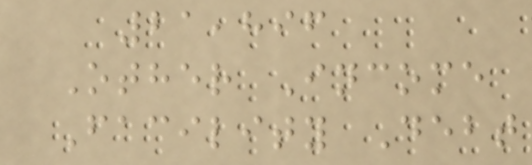21,896
Other Income
Facility Debt
